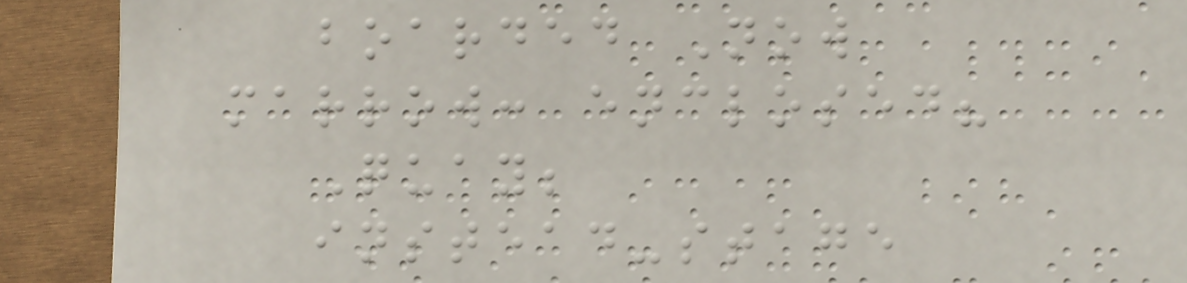boarded Now
marrow: enclosed?
Quay;
instead-stage
